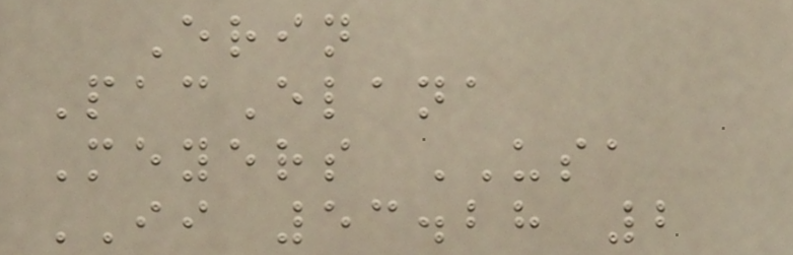Erin
PacElana
Meyers USA
II 53.28 2
